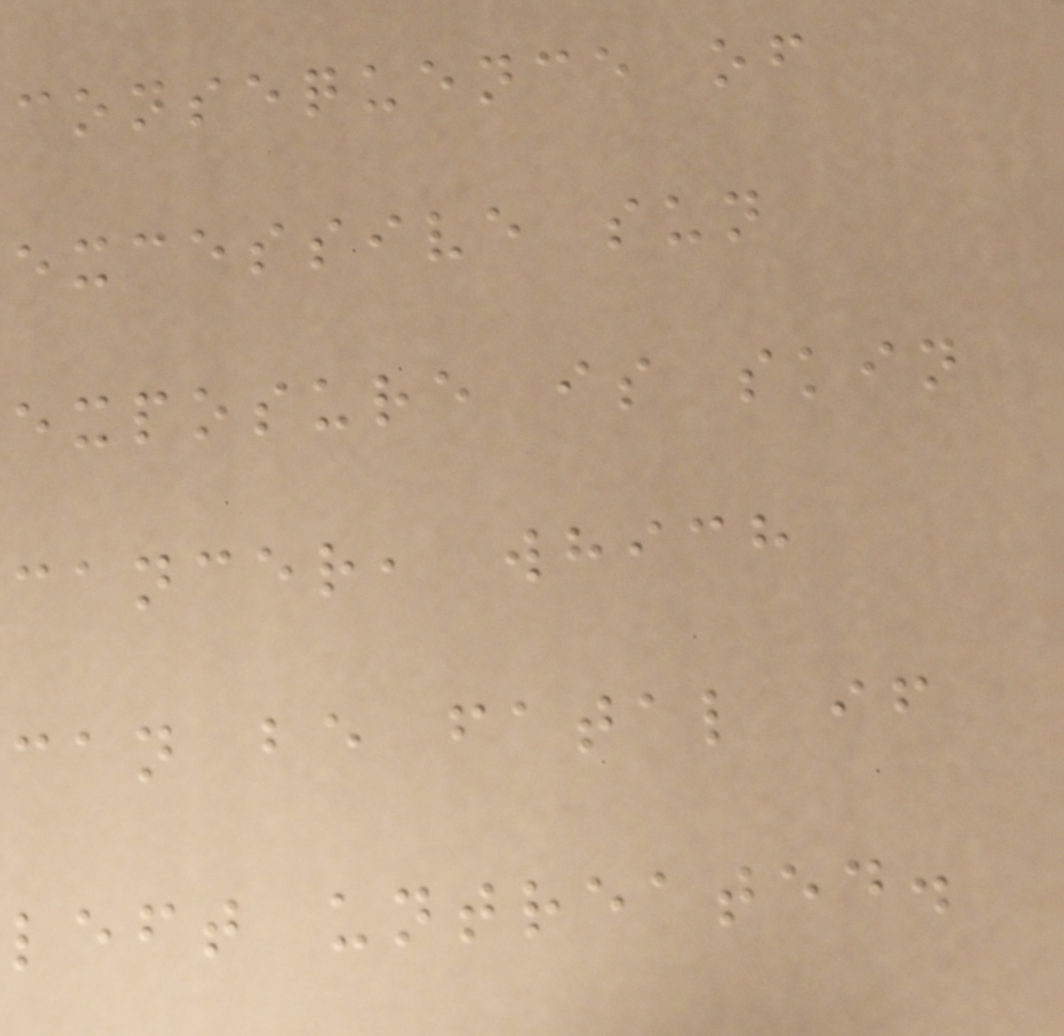consequence of
excessive sun
exposure is skin
cancer, which
can be fatal if
left untreated.
